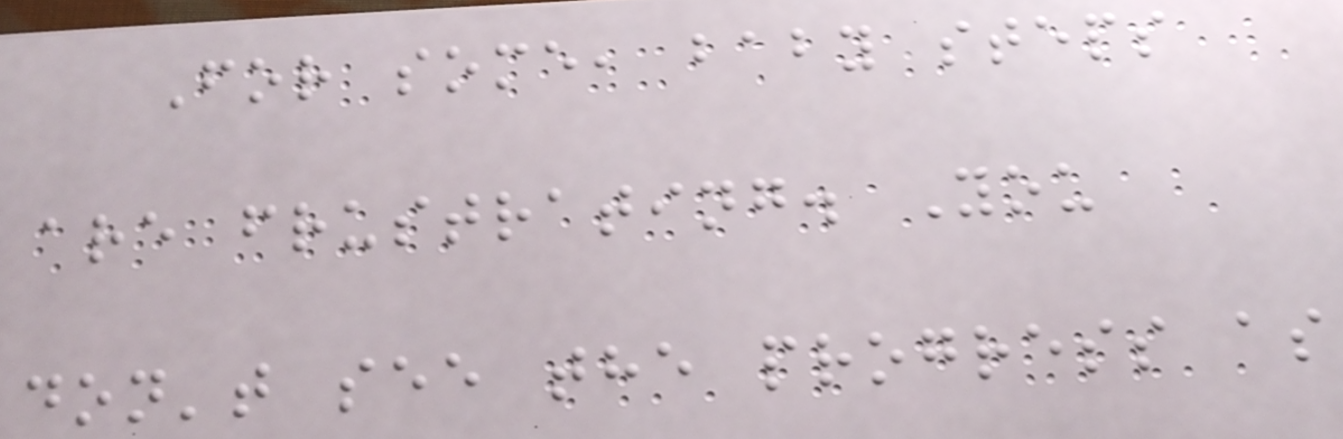For some, baby steps
are frustrating. You
don't see the progress as
